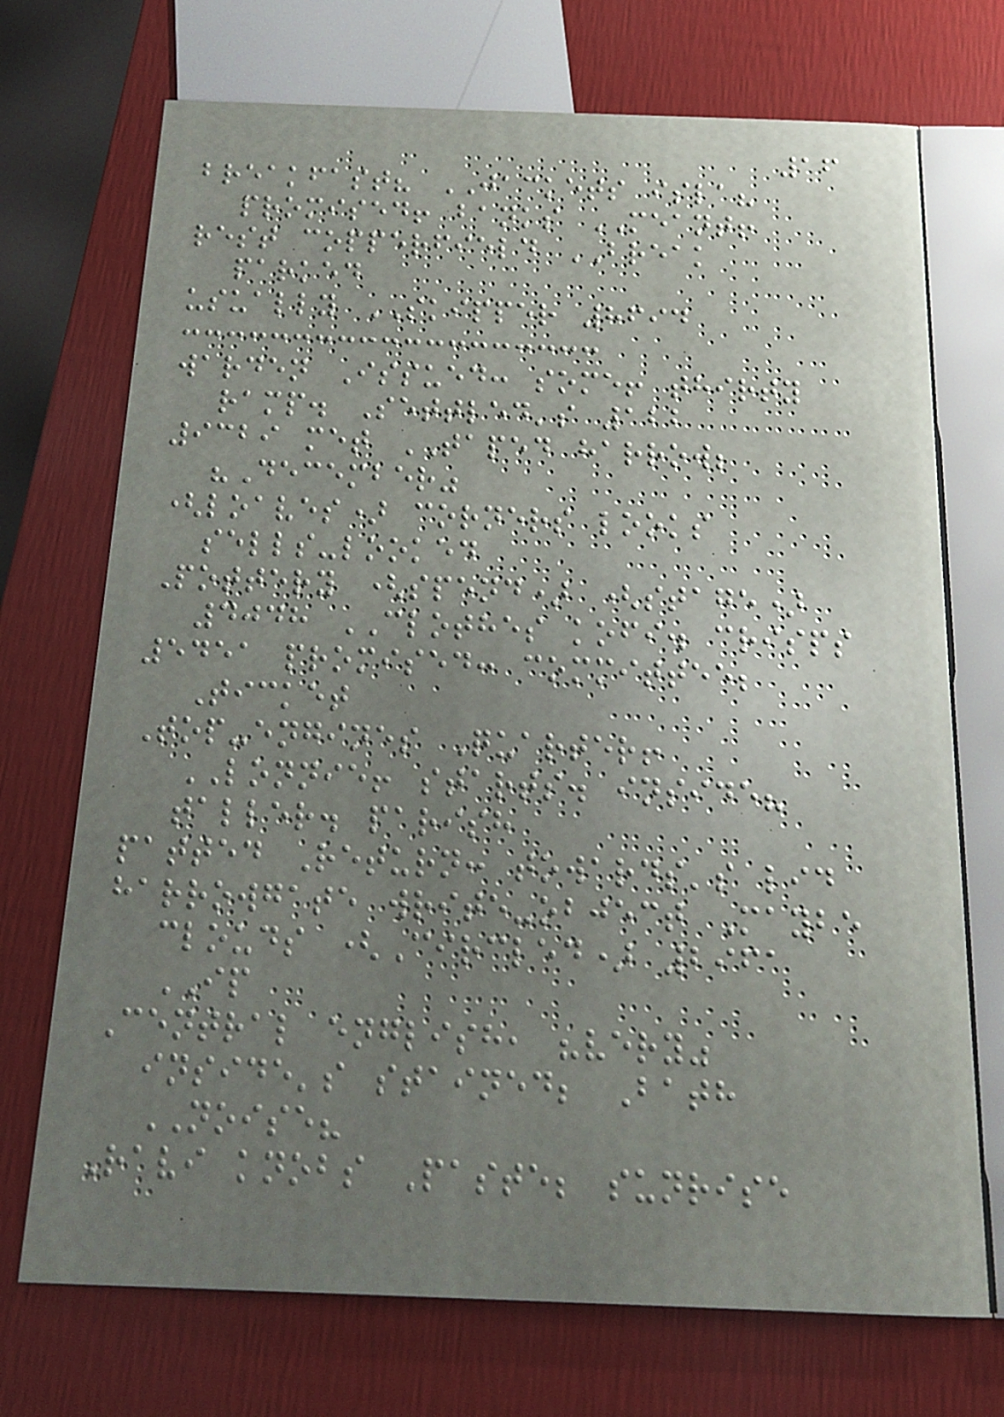16
breakfast? JACKETS isla?
promised! banks MEANT!
rest copperfield BREAK
parked
usually SKIPPER 8694
warden Issued: some! thirty
ramp. Settled's 122
9329 met TAPED harrow;
"December"
(loaves) corners looks
sells-looked
Pottery (spend) (stage)
4048 CLOTHES kofi. crisps
5451 promised: committee;
Ticket
Top-engines Quarter!
LONNIE! starts. inside?
taller. parish
patted Return: towards's lid
harrowgate write-object Maybe
clouds (Circled) 2961
IP
Central english, "very"
inside's stained; Bath
NOISE?
Ravi knobs Paste; sunrise
